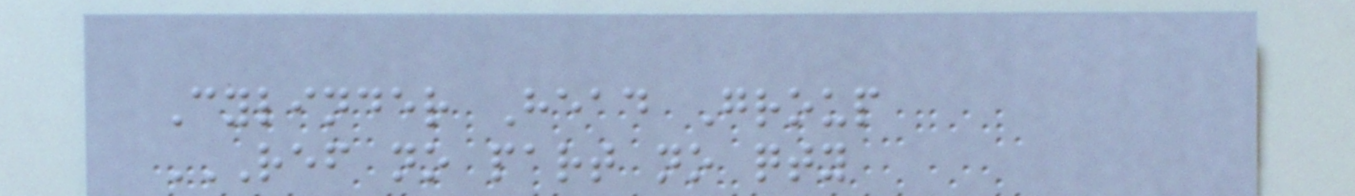Cylinder Head Group
REF NO PART NO QTY
